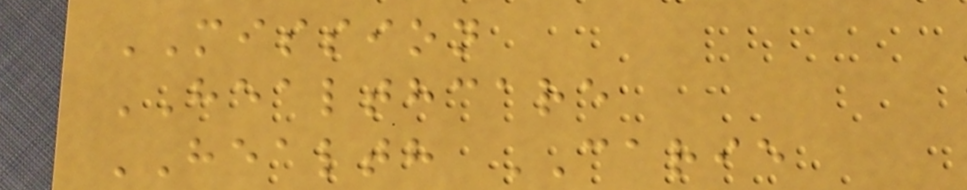MISSION
HEALTHCARE
HEALTH CARIE
